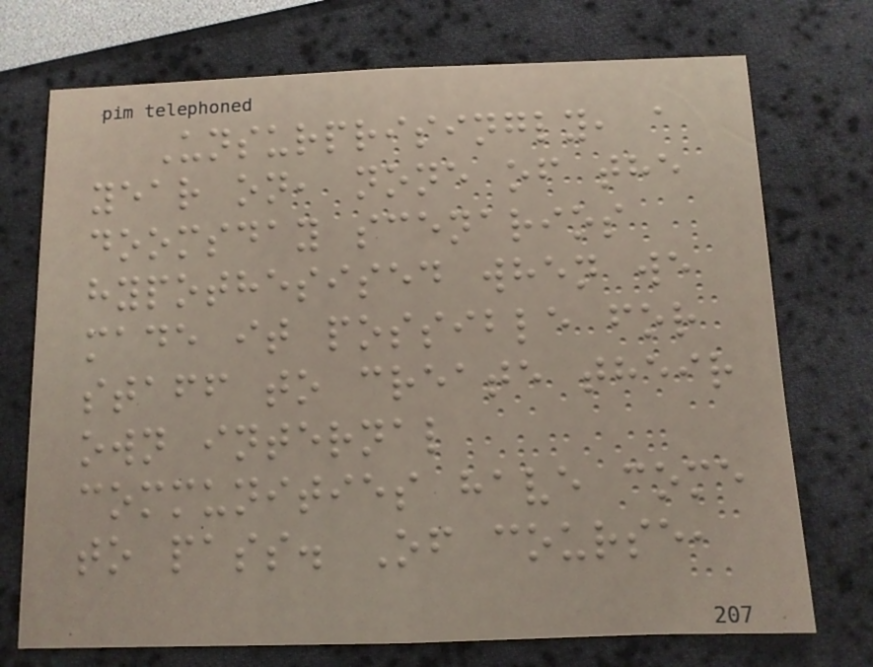Unsurprisingly, a
year on, none of the
doomsday scenarios
hypothesised when we
made it possible for
staff to create their
own internal
communities have come
to pass. Of course,
